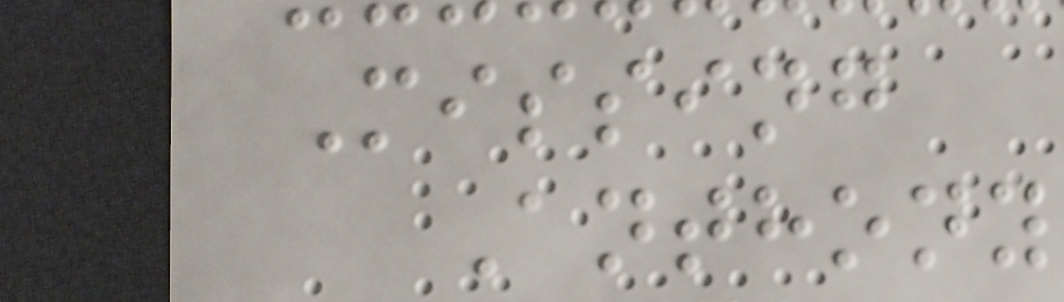Missing
Anthony
